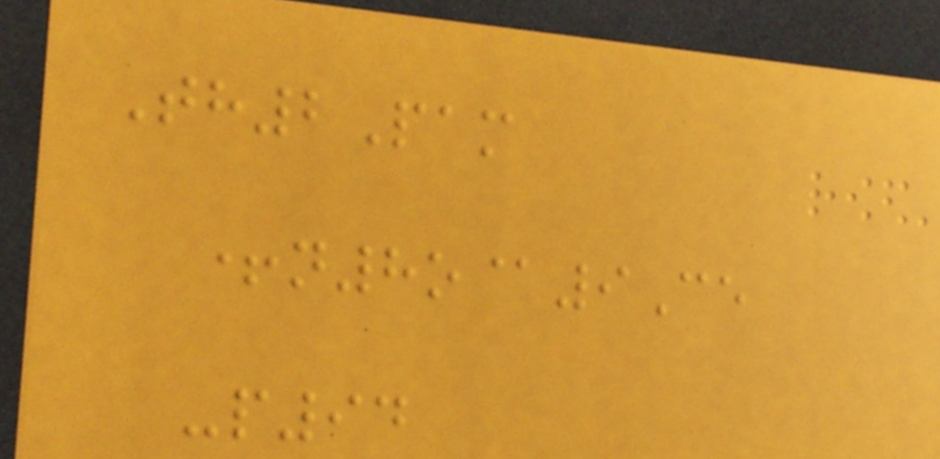Th2Pam
+n8o@9Ce
-p94
